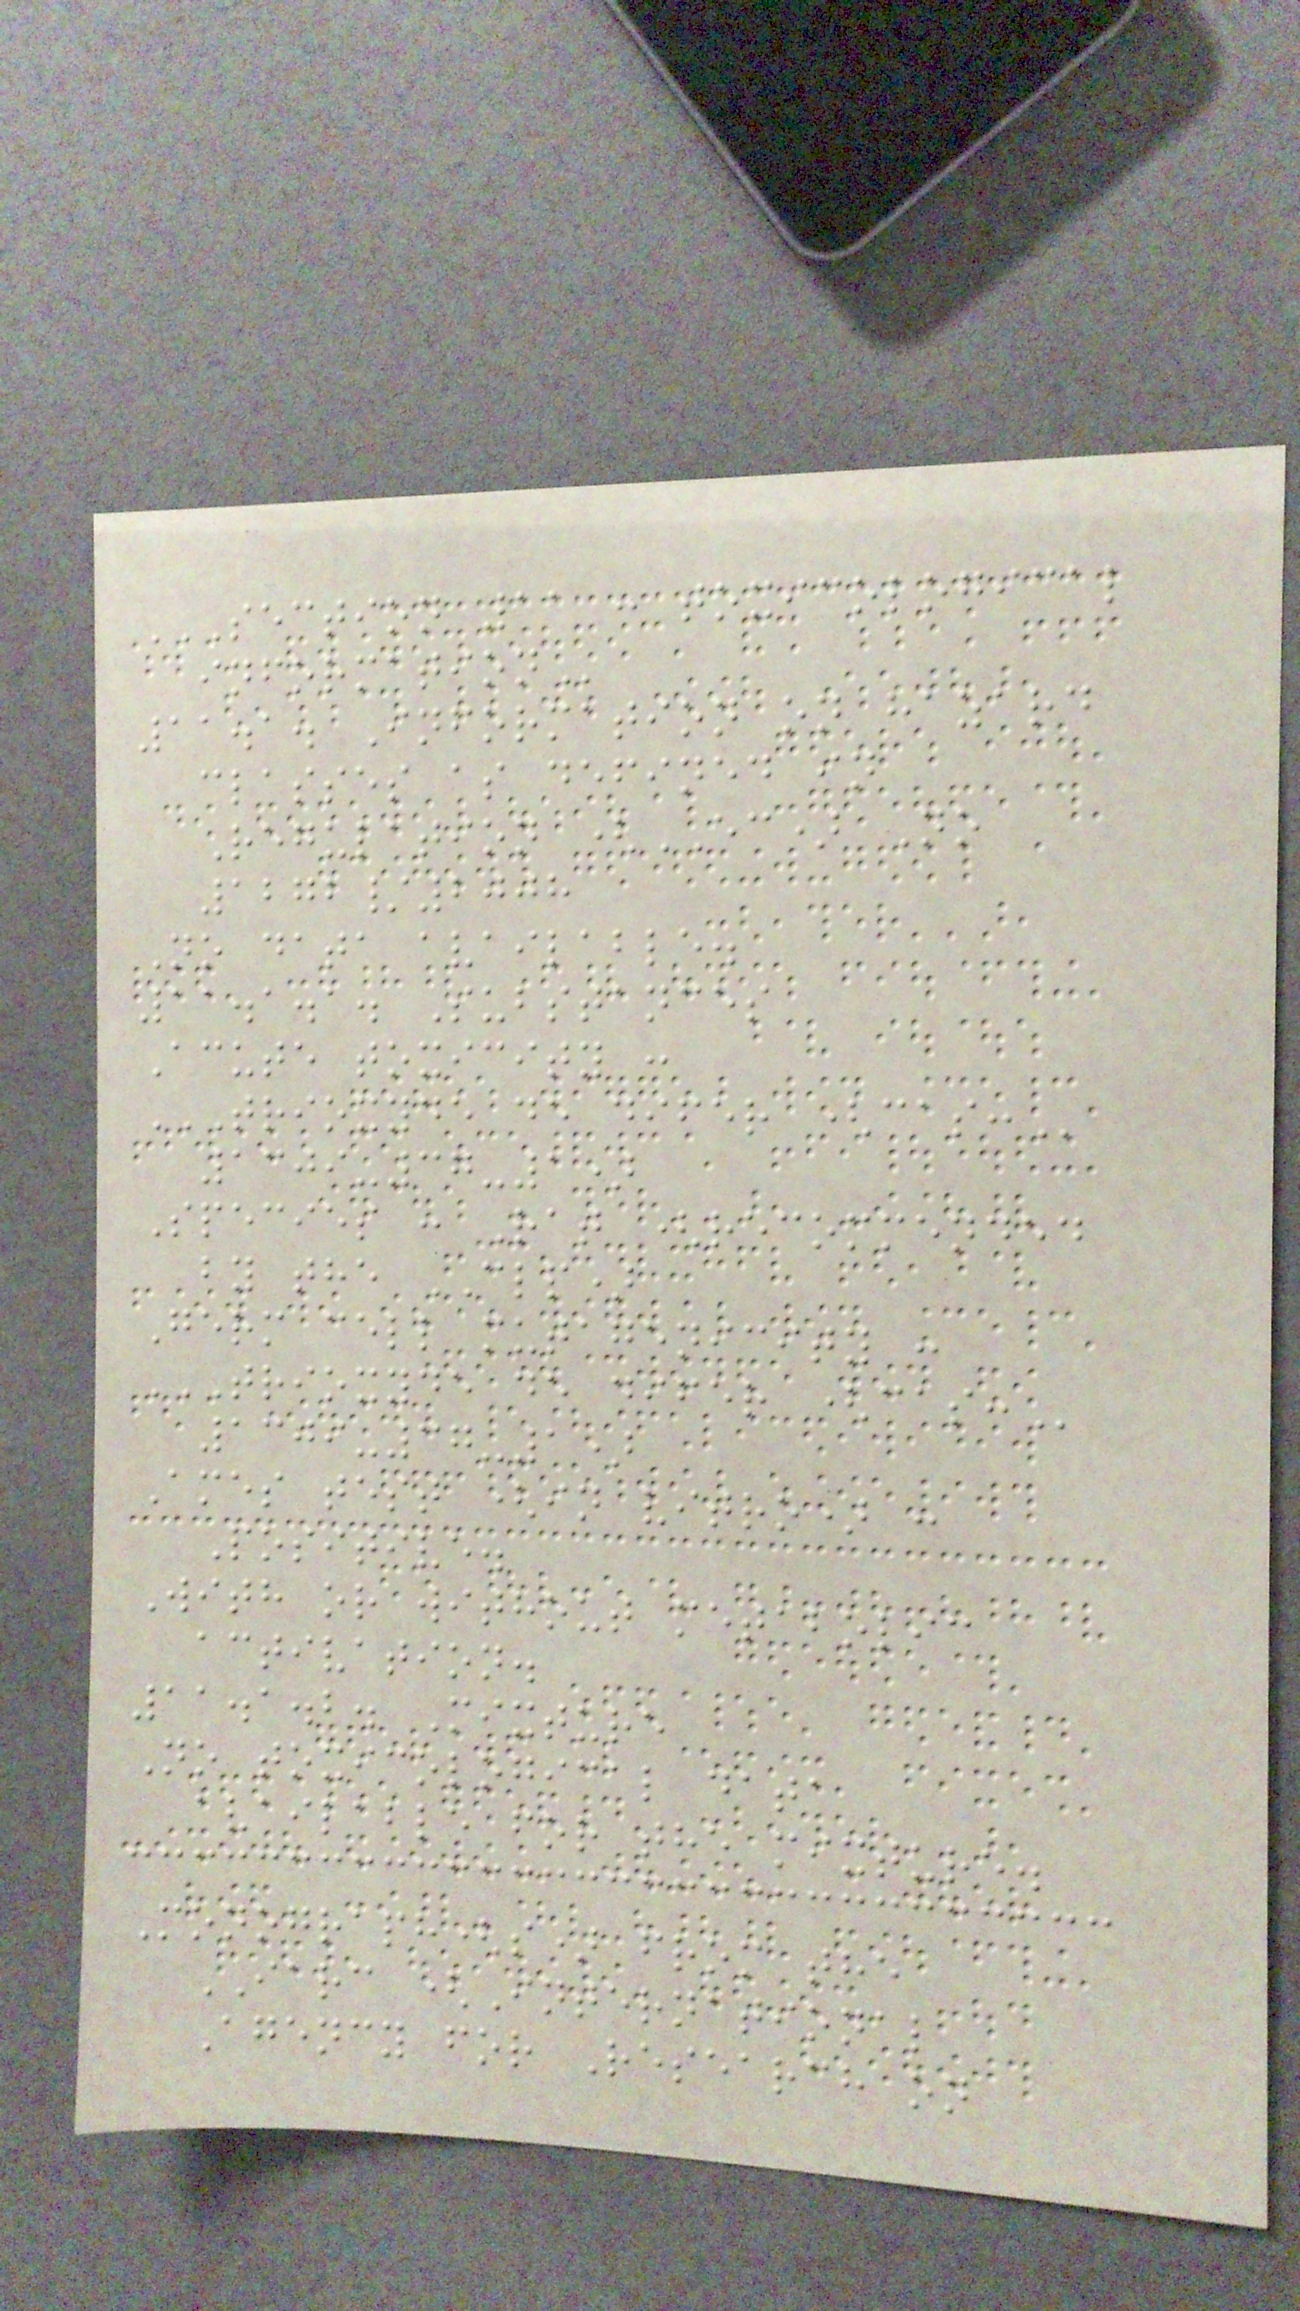SECTION 11 : TOXICOLOGICAL
INFORMATION
11.1. Information on hazard
classes as defined in
Regulation (EC) No
1272/2008
No data available.
11.1.1. Substances
Acute toxicity :
TRIOXYDE DE DIFER (CAS:
1309-37-1)
Species : Rat (recommended
by the CLP)
Germ cell mutagenicity :
TRIOXYDE DE DIFER (CAS:
1309-37-1)
Ames test (in vitro) :
Positive.
With or without metabolic
activation.
11.1.2. Mixture
No toxicological data
available for the mixture.
Monograph(s) from the
IARC (International
Agency for Research on
